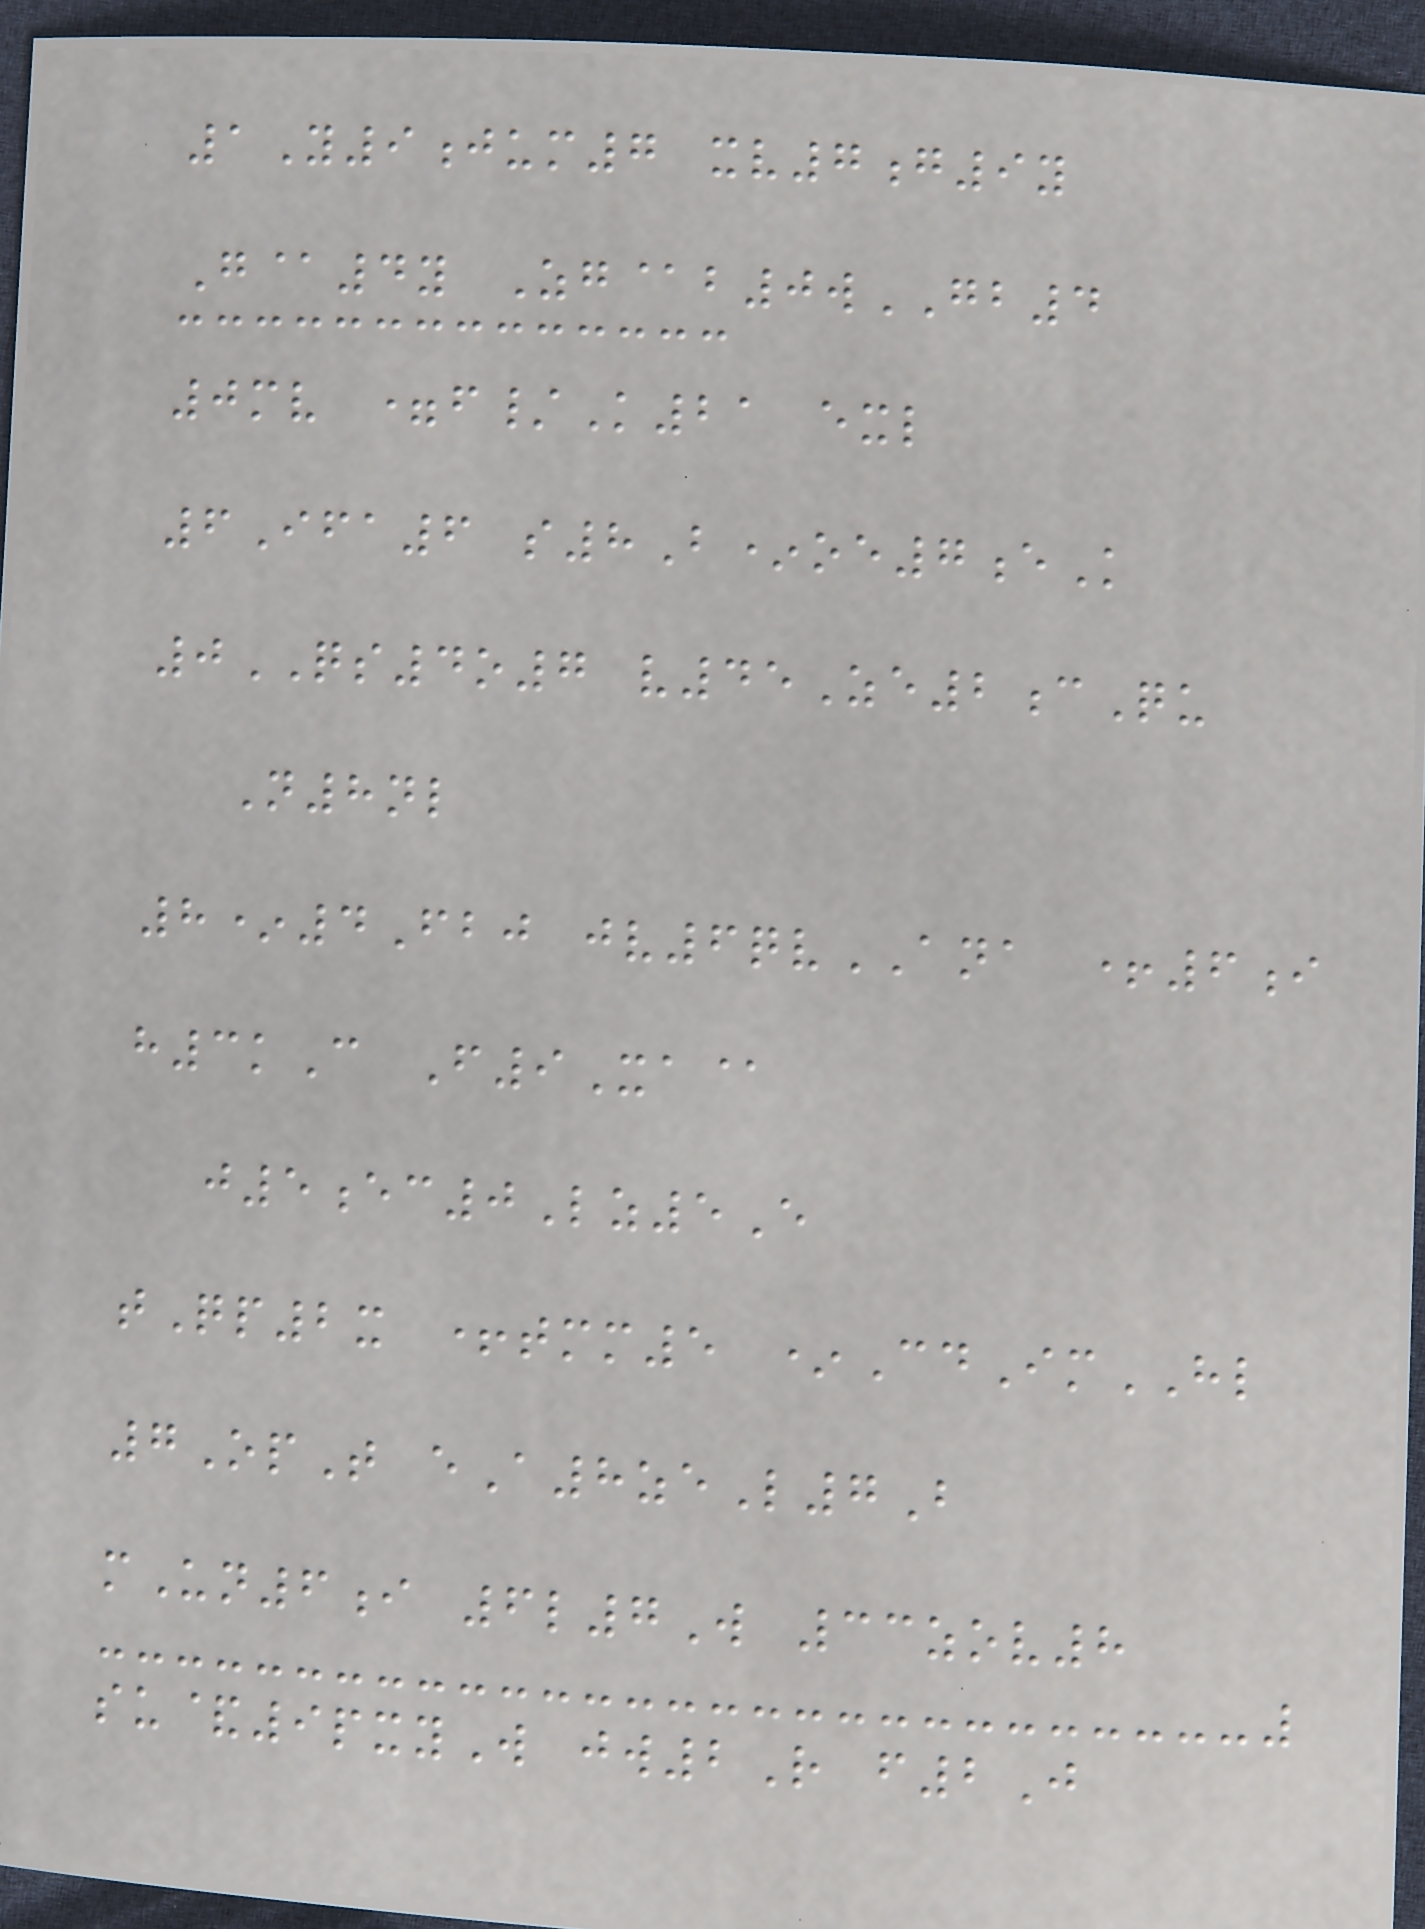1Y9jum7 xv7g9y
G@4y Zg@b0wGB4
0mv =f/K21 exl
6Ifa6 s8B*oe7eK
0QS4o7 v45Ze2cQu
N8nl
8*4Fbj jv6qvANA +6i
h3kC F9Xa@
j5ec0Lz5E
tQp2x +tmm5 *CdImHL
7OpT eA8zeL7B
mUn6i 6l7W 33zov8
su&9pxyW jw2R f2J
